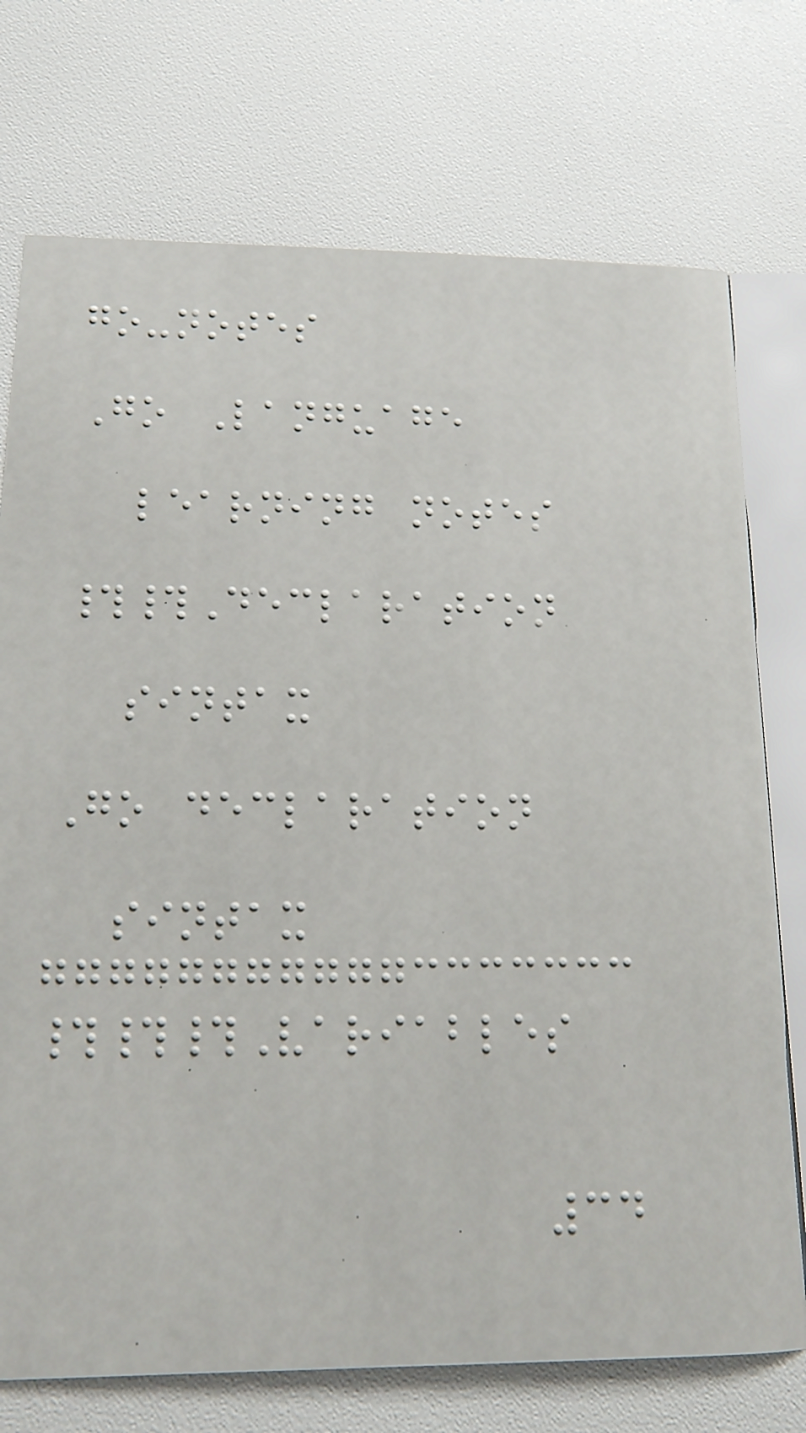go-notes
Go Language
learning notes
##Declaration
sintax
Go declaration
sintax
###Variables
34
